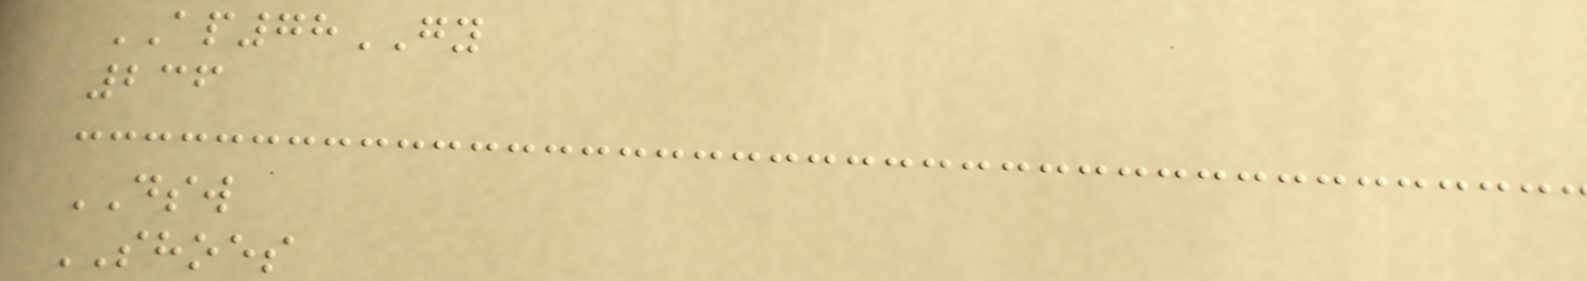AP78GY
236
DSW
SHOES
